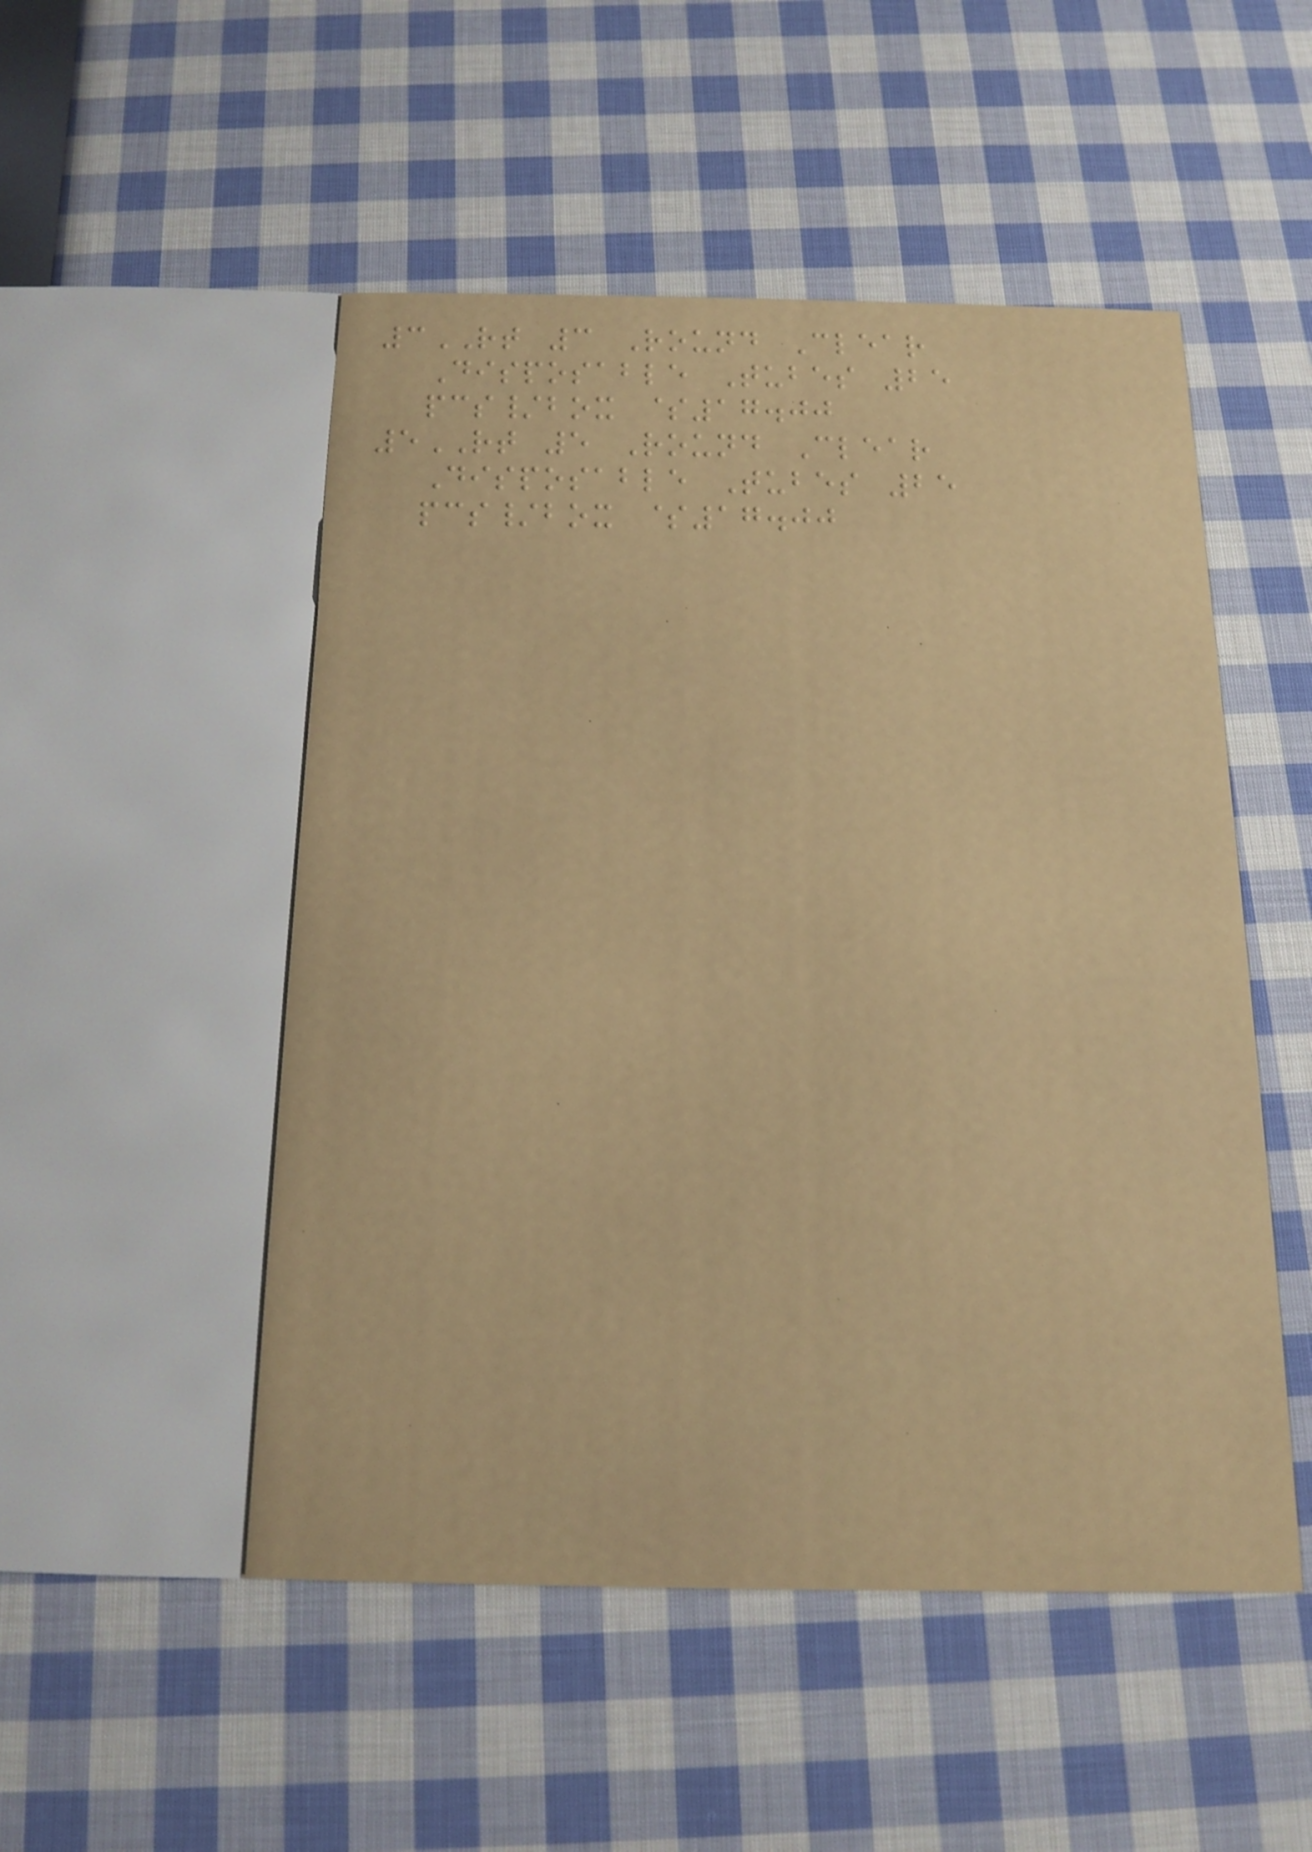3RT 3 Round Clear
Disposable Tubes 25
pcs/box $17.00
5RT 5 Round Clear
Disposable Tubes 25
pcs/box $17.00
